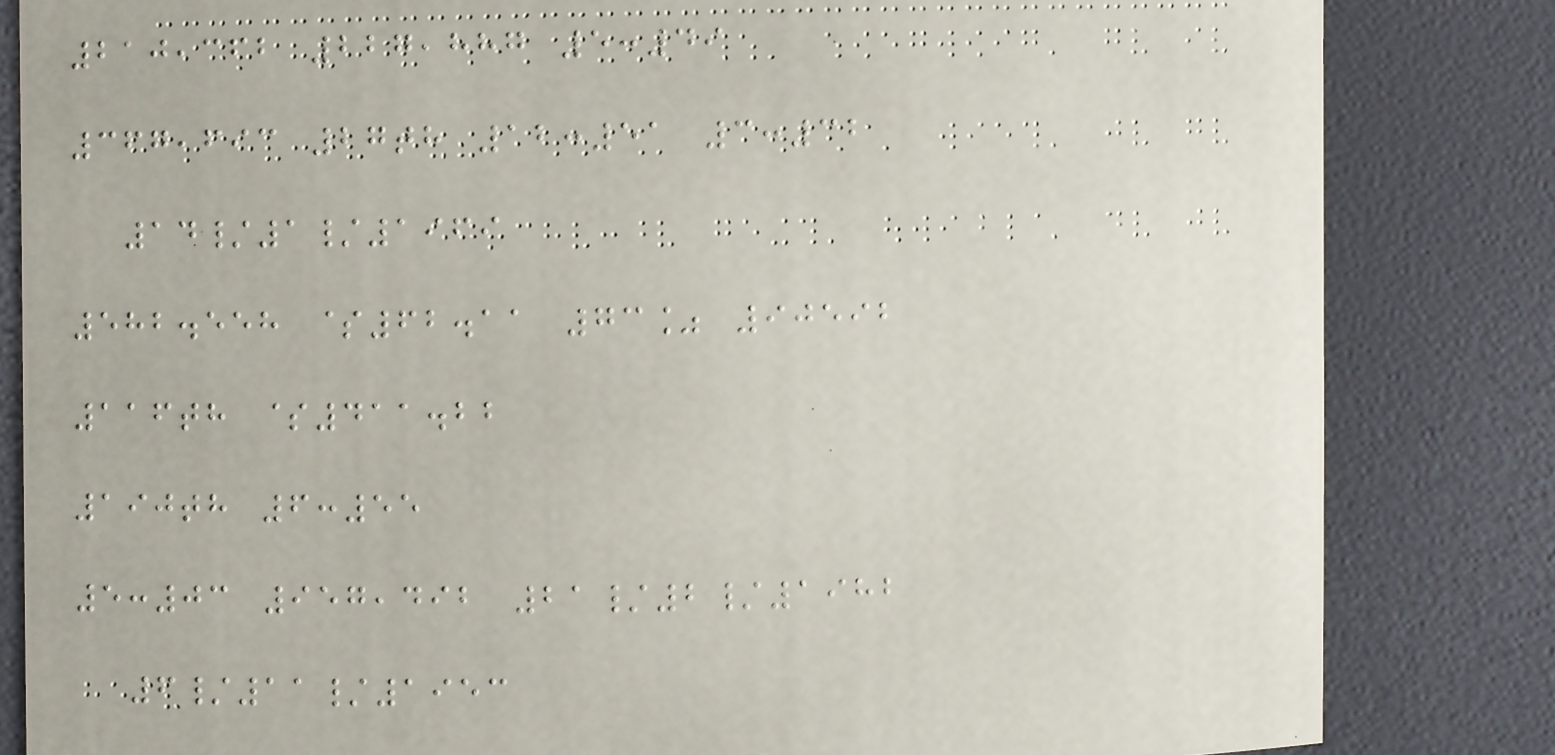210,362 227,887 5:49
367,693 27th 12:51 3:32
14/1/1969
582.558 $62.11 73% 90592
116th $411.22
190th 6:55
5:03 957,492 21/2/1982
6/11/1953
